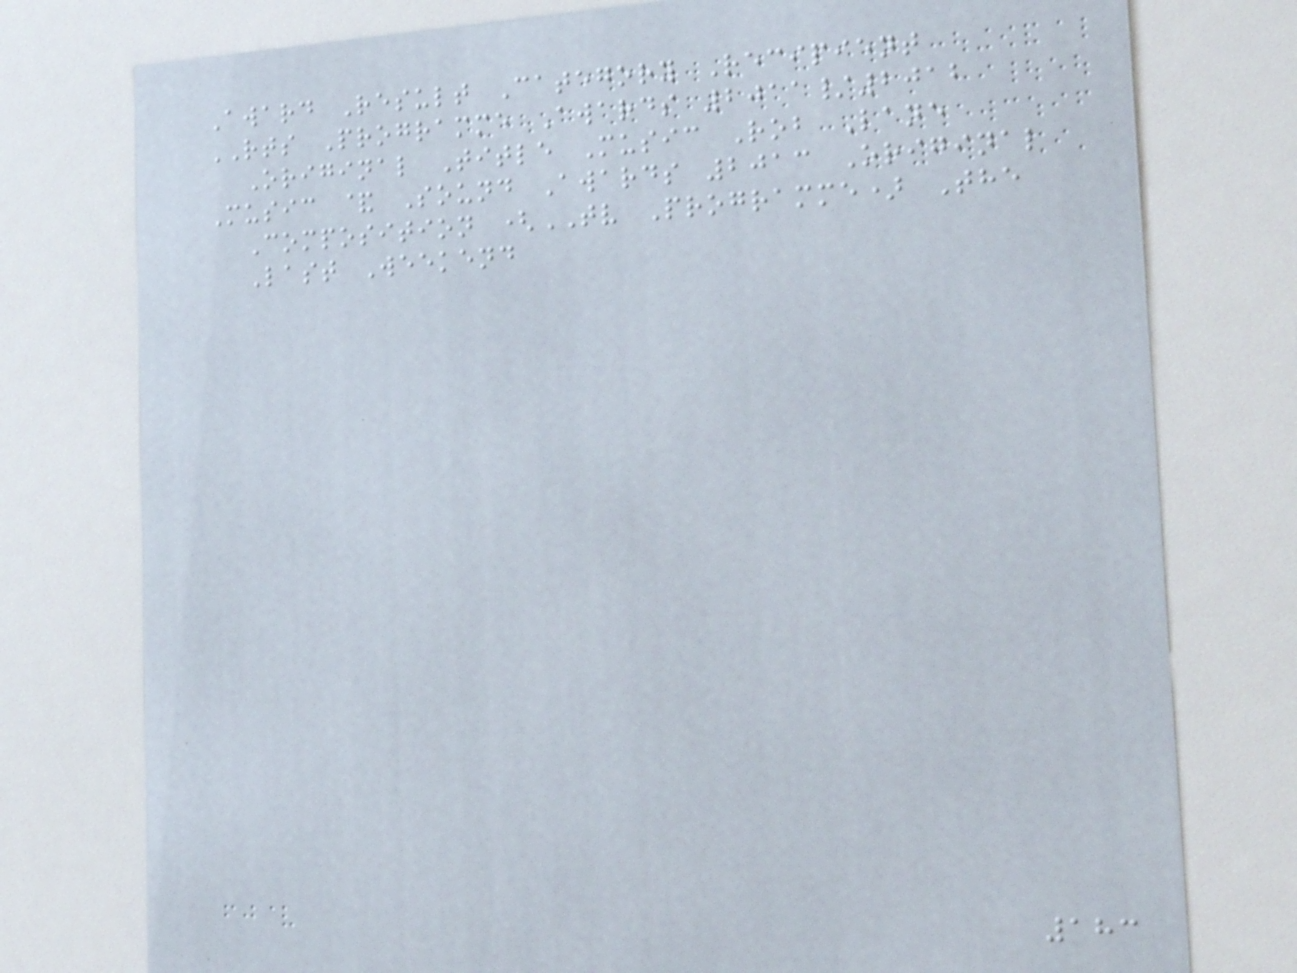Award Result Category Recipient
RTS Programme Awards 2011/2012
Original Title Music Rob Lane
Music & Sound Awards 2013 Original
Composition (TV Programme) The
Last Weekend
183
